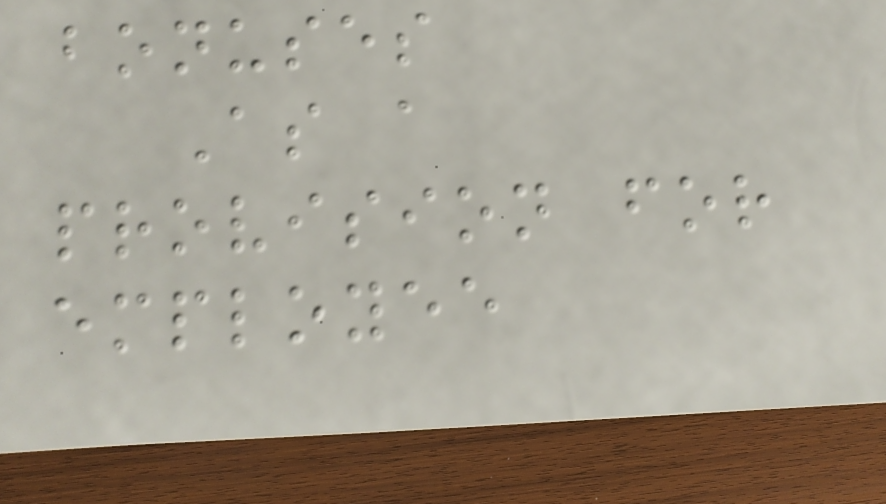bonuses
As a
provision for
employee
